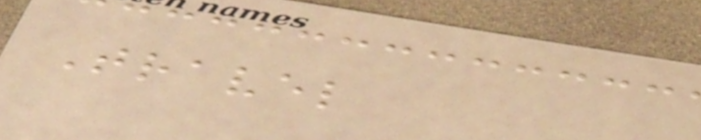Travel
